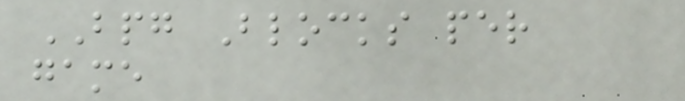BPG Blocks per
game
